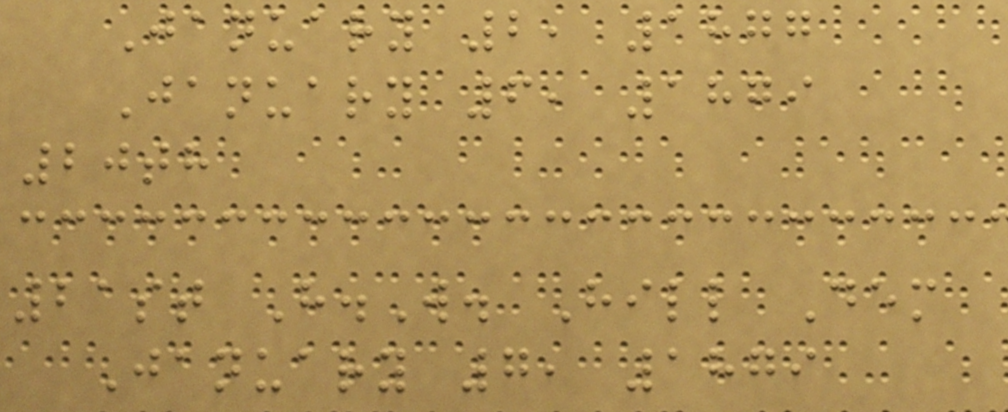January 2, 1877
January 6, 1879
20th
21st H.W. Hill Dem
January 7, 1879
